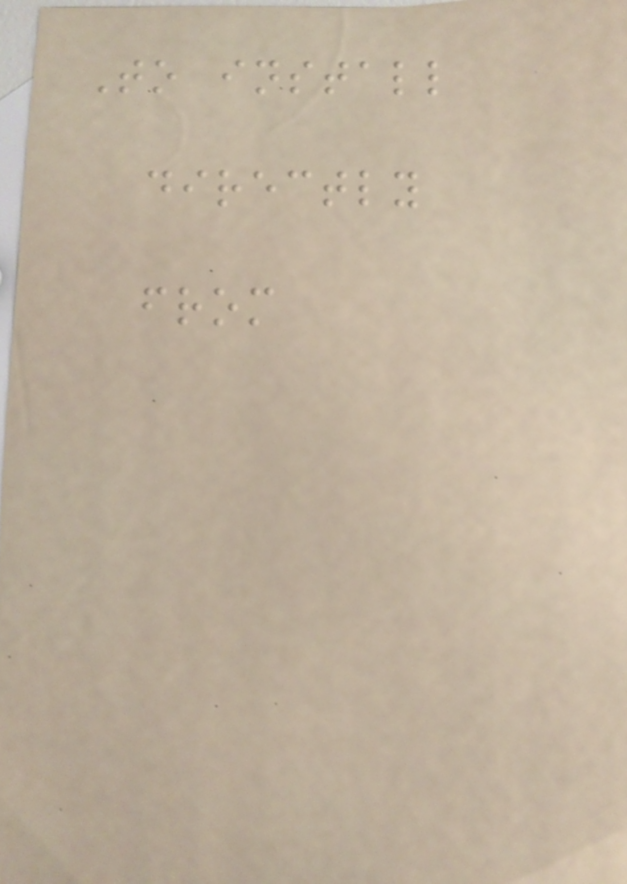To install
directly
from
